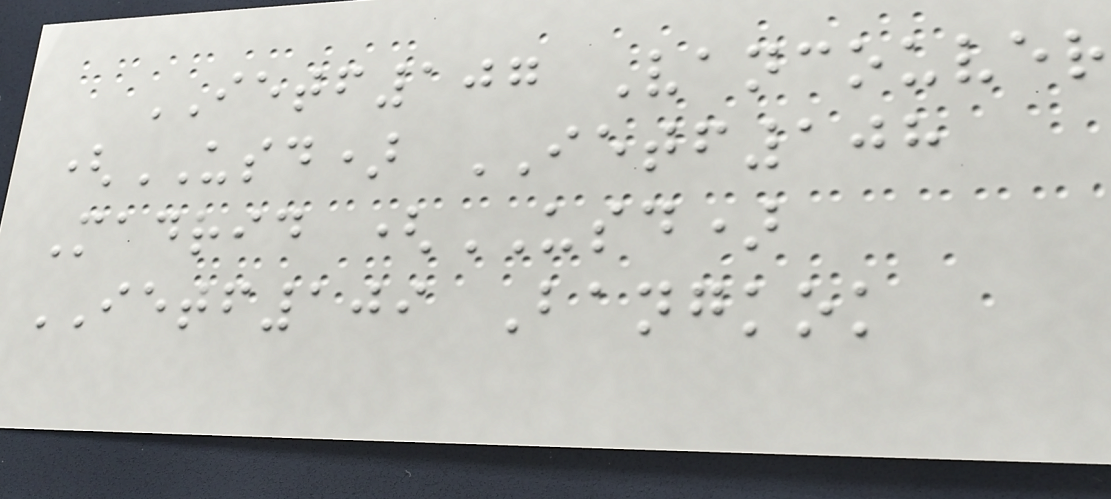IETF107 Vancouver
(USD) IETF108
Madrid (USD)
IETF109 Bangkok
